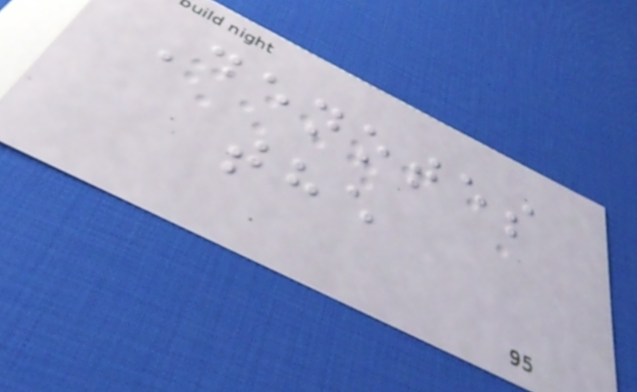Denotes
the
